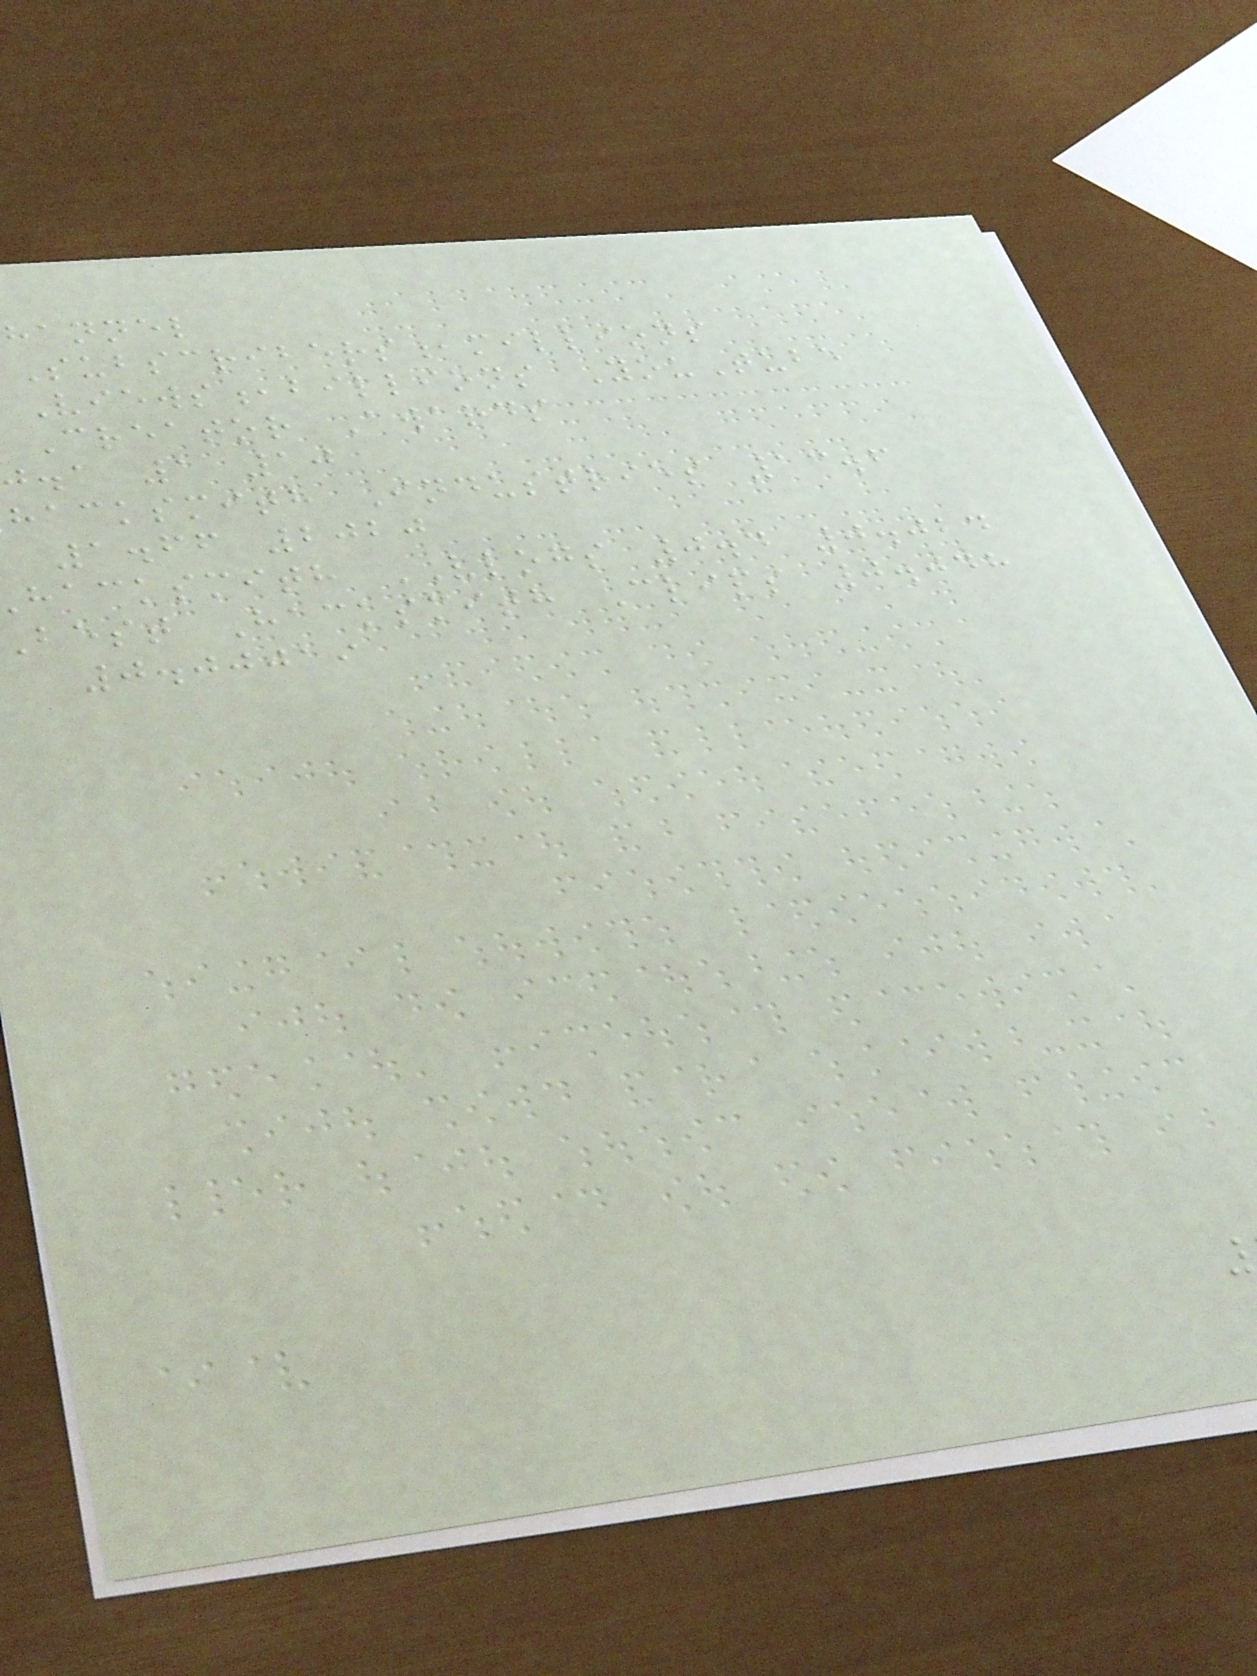hannel
Subscribers,millions
Views,billions YouTube
Creator Awards
.a 1 10
hacksmith Industries 13.6
1.66 2020
hacksmith VLOGS 0.4 0.024
best Hacksmith Clips 0.048
0.00019
